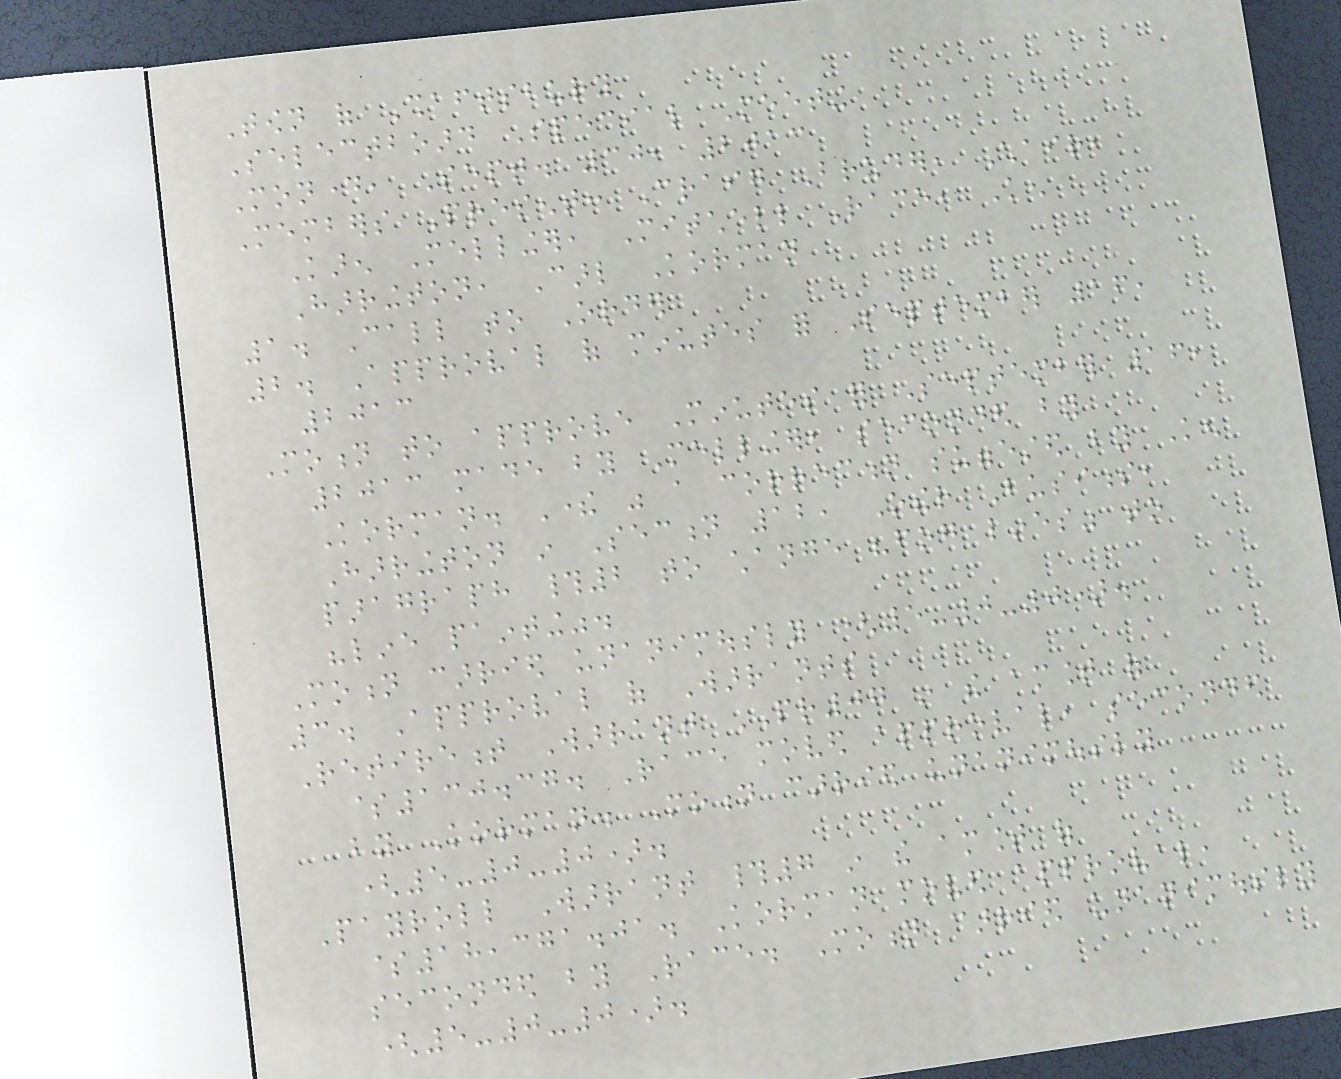Town of Shaftsbury
Selectboard Special Meeting
Monday, Sept. 30, 2013
Members Present: Craig Bruder, Chair,
Karen Mellinger, Mitchell Race, Ken
Harrington, Carl Korman
1. Call to Order
2. Approval of minutes for September 16,
2013
Motion to approve Minutes for September 16,
2013 made by Mellinger, seconded by
Korman. There was a correction suggested by Ken
Harrington in Section 12, Other Business,
paragraph #2 to change "fog lines" to
"line painting".
Motion carried unanimously (5-0-0).
3. Approval of Warrants
Retirement Warrant PR07 in the amount of
$130.37. Race moved approval, seconded
by Korman. Motion carried unanimously
(5-0-0).
Payroll Warrant #7 in the amount of
$18,371.01. Korman moved approval,
seconded by Race. Motion carried unanimously
(5-0-0).
